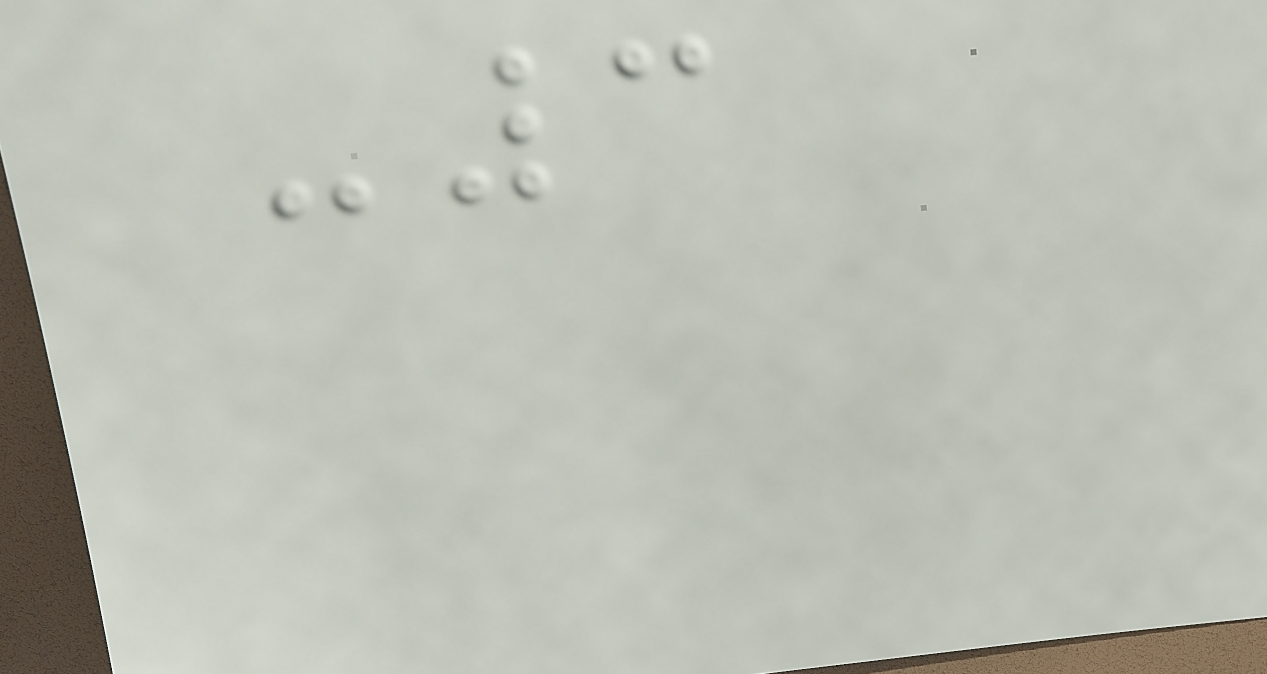-3
